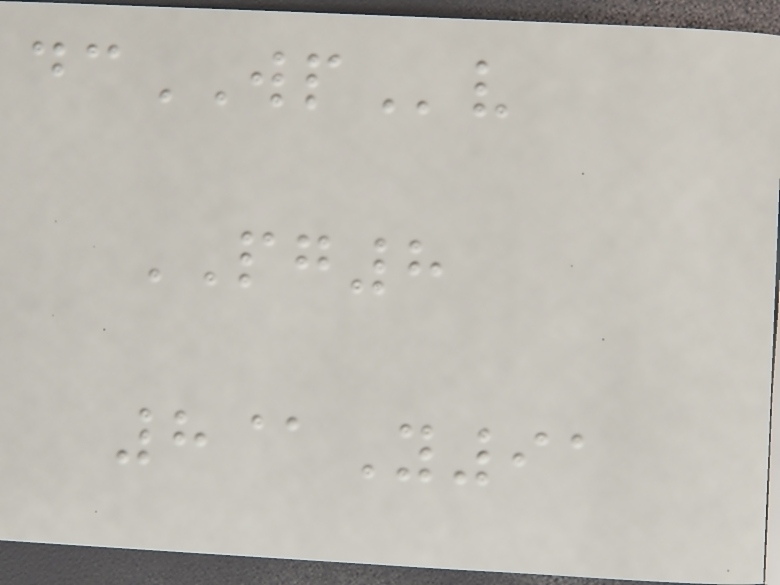dcWPv
PG8
8@Y91
